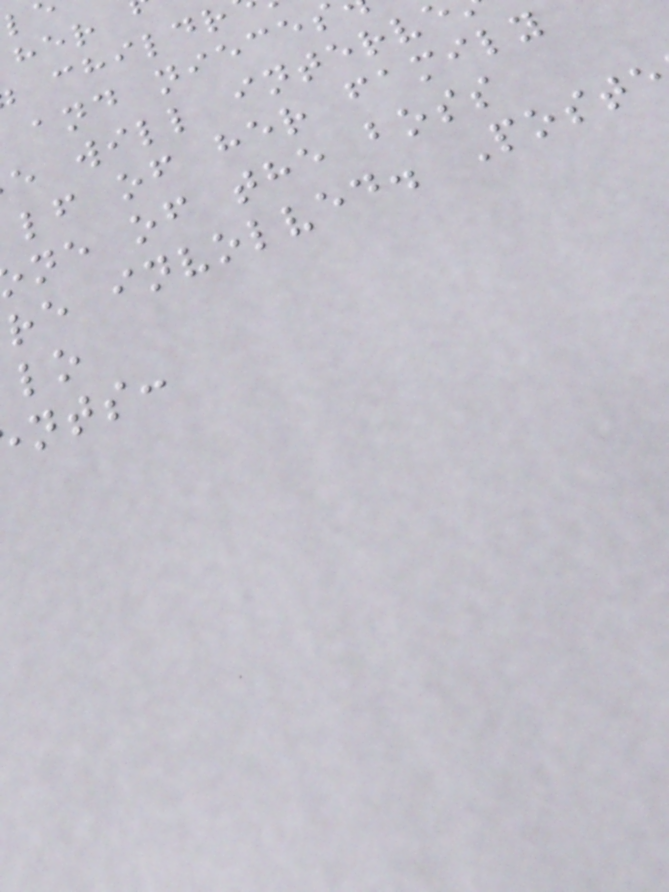childr
and nieces
e will interv
lf of her family
ne of the boss
re involved. Poste
nts:
